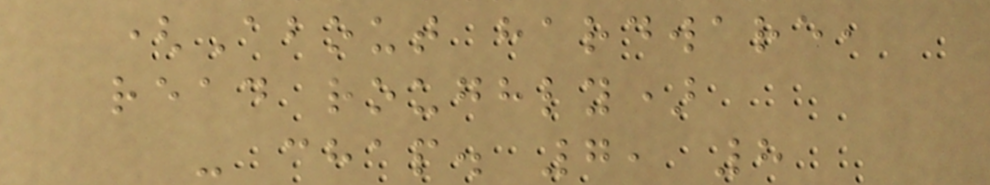(About hardware,
read roughly)
- chap. 7, 8
